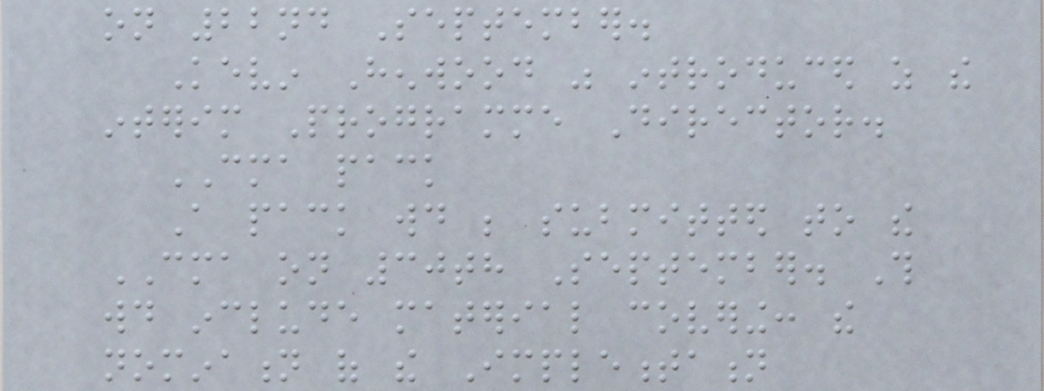on 22nd September.
Kevin Henwood was introduced as the
interim Programme Director.
CMA pack
A pack would be submitted to the
CMA on 30th September. This
would include material covering: the
nomination of the Implementation
